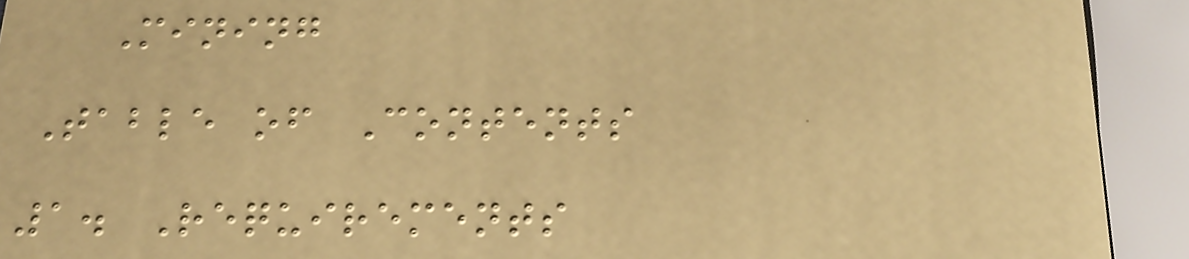Mining
Table of Contents
1. Requirements
